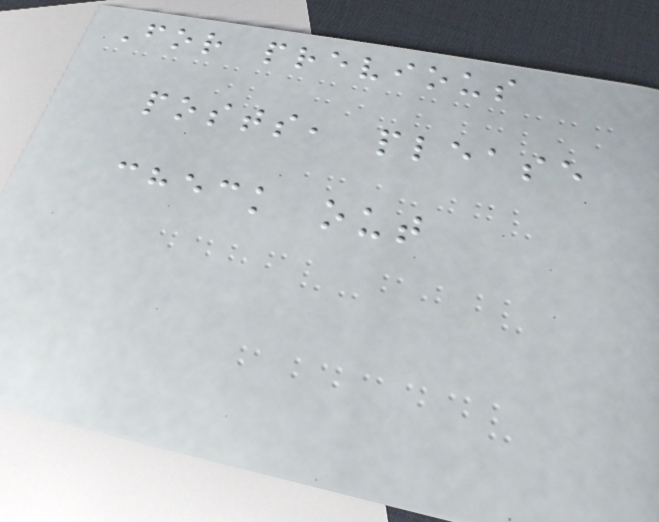For previous
posts, please
check out
